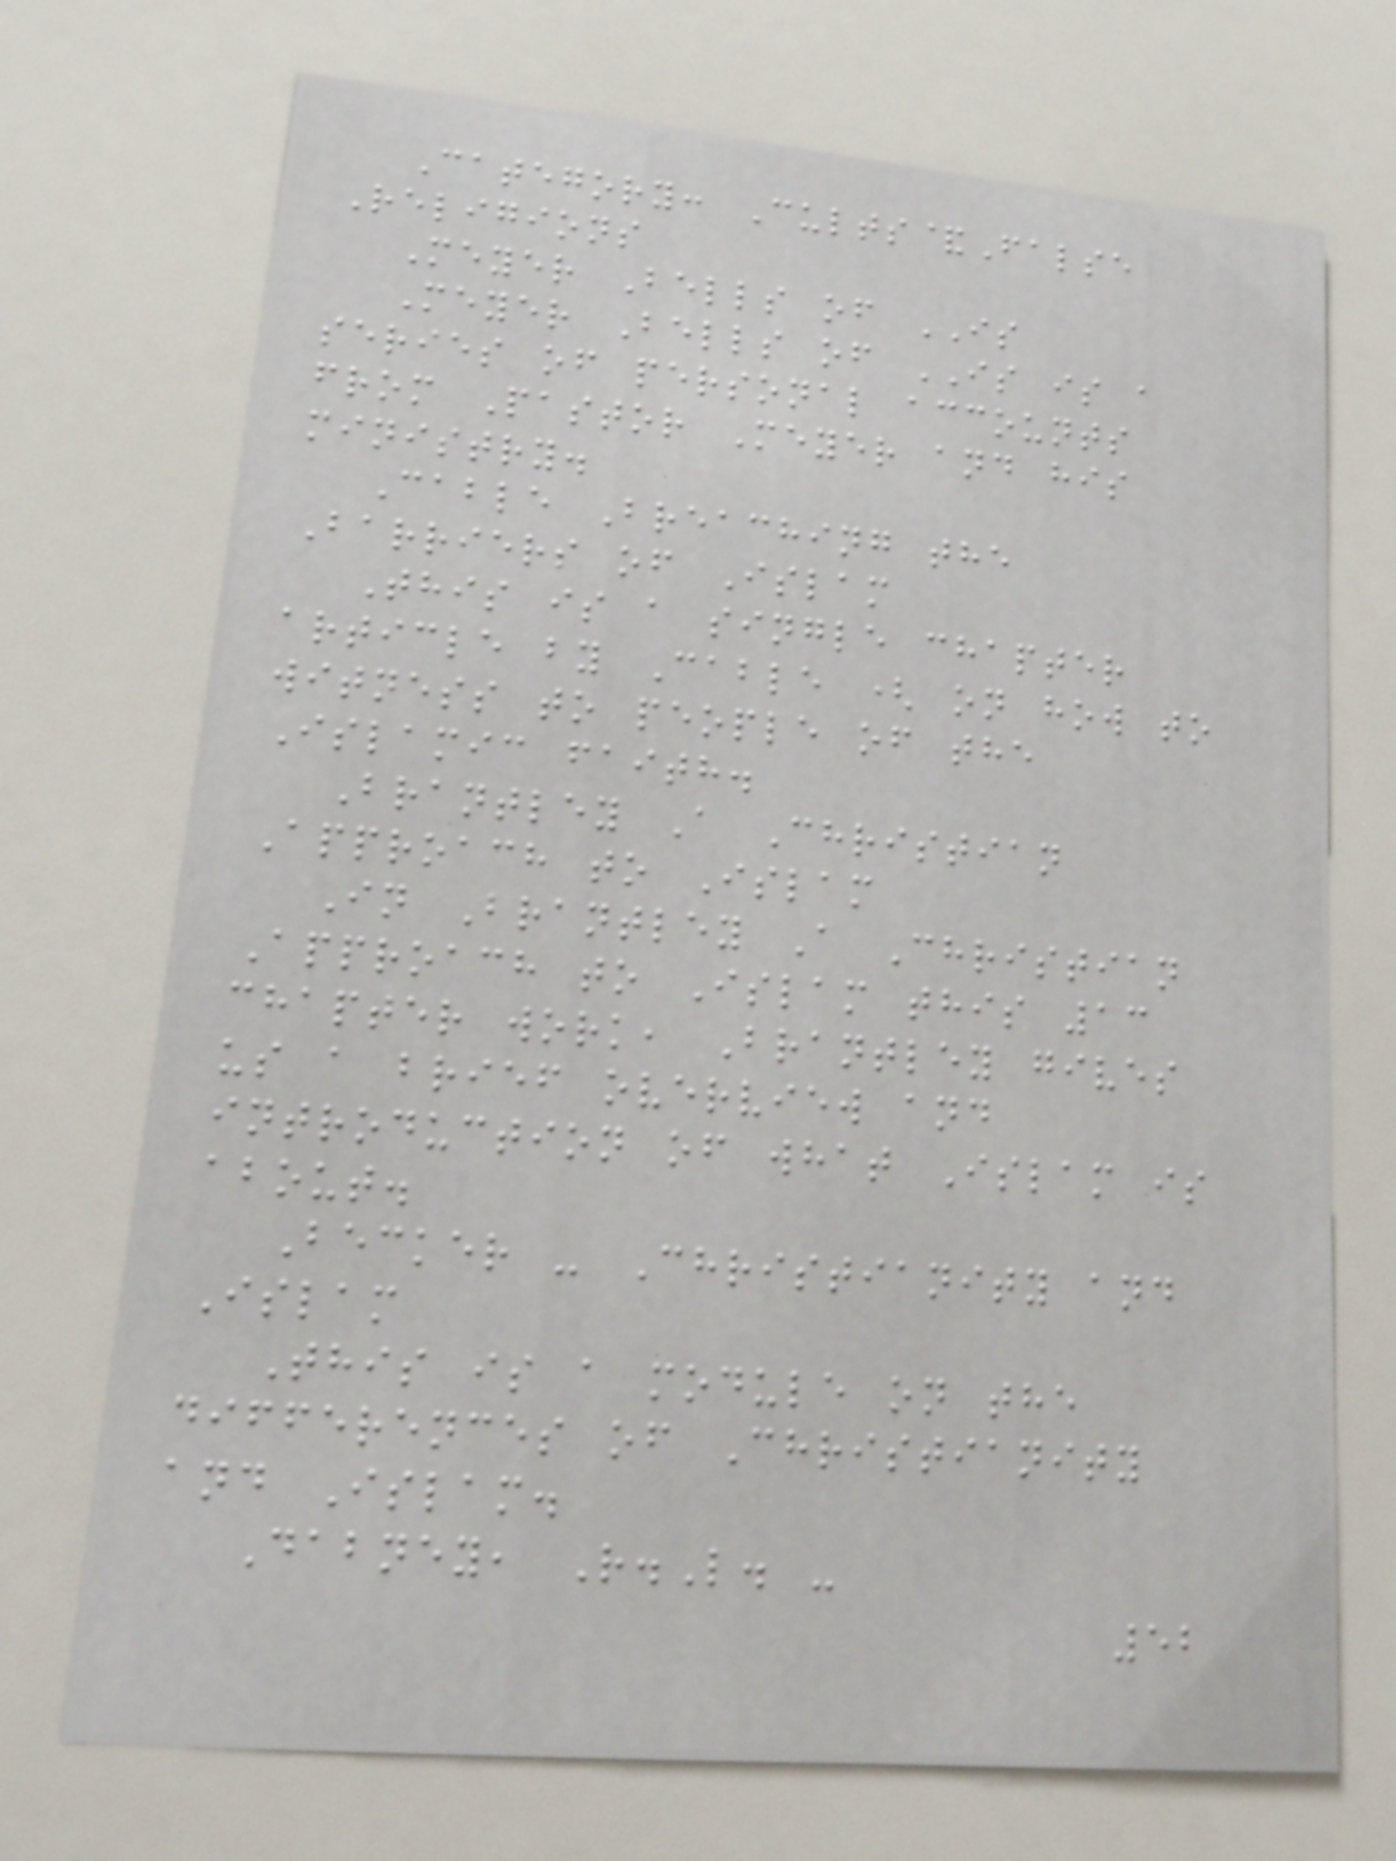Category: Cults&False
Religions
Meyer Bells of IS
Meyer Bells of IS is a
series of personal accounts
from Pastor Meyer and his
ministry.
Cable Breaching the
Barriers of Islam
This is a single chapter
article by Cable ( on how to
witness to people of the
Islamic faith.
Brantley A Christian
Approach to Islam
In Brantley A Christian
Approach to Islam this 13
chapter work, Brantley gives
us a brief overview and
introduction of what Islam is
about.
Becker - Christianity and
Islam
This is a module on the
differences of Christianity
and Islam.
Dabney, R.L. -
52
